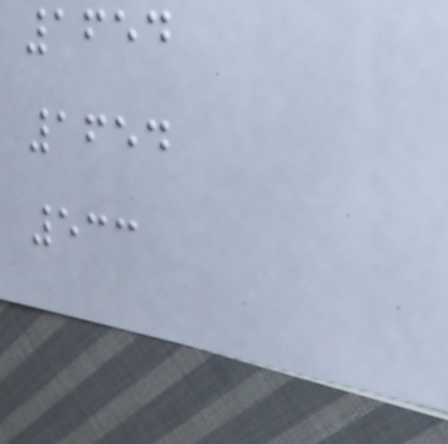1654
1654
533
